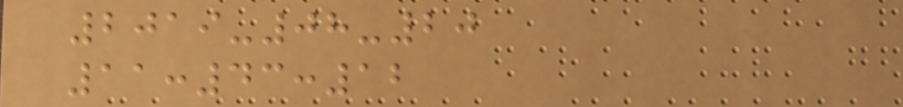2019-08-20
11:43:12
